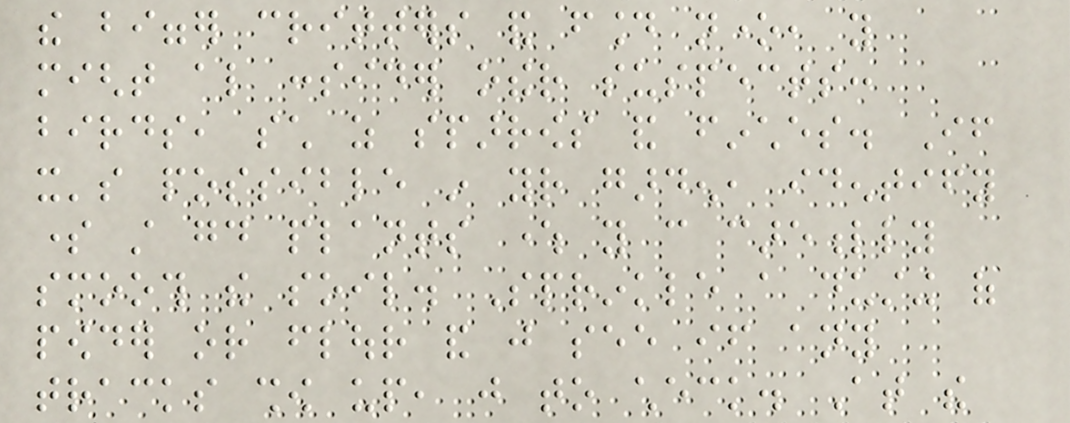the bigger critters and found none, you
might also consider other suspects:
birds, such as sparrows and finches. If
it's possible in your garden, identify
some still good plants where you can carefully
smooth the soil. Sprinkle a dusting of
powder or flour and just see if any
tracks show up, just to check. At the
